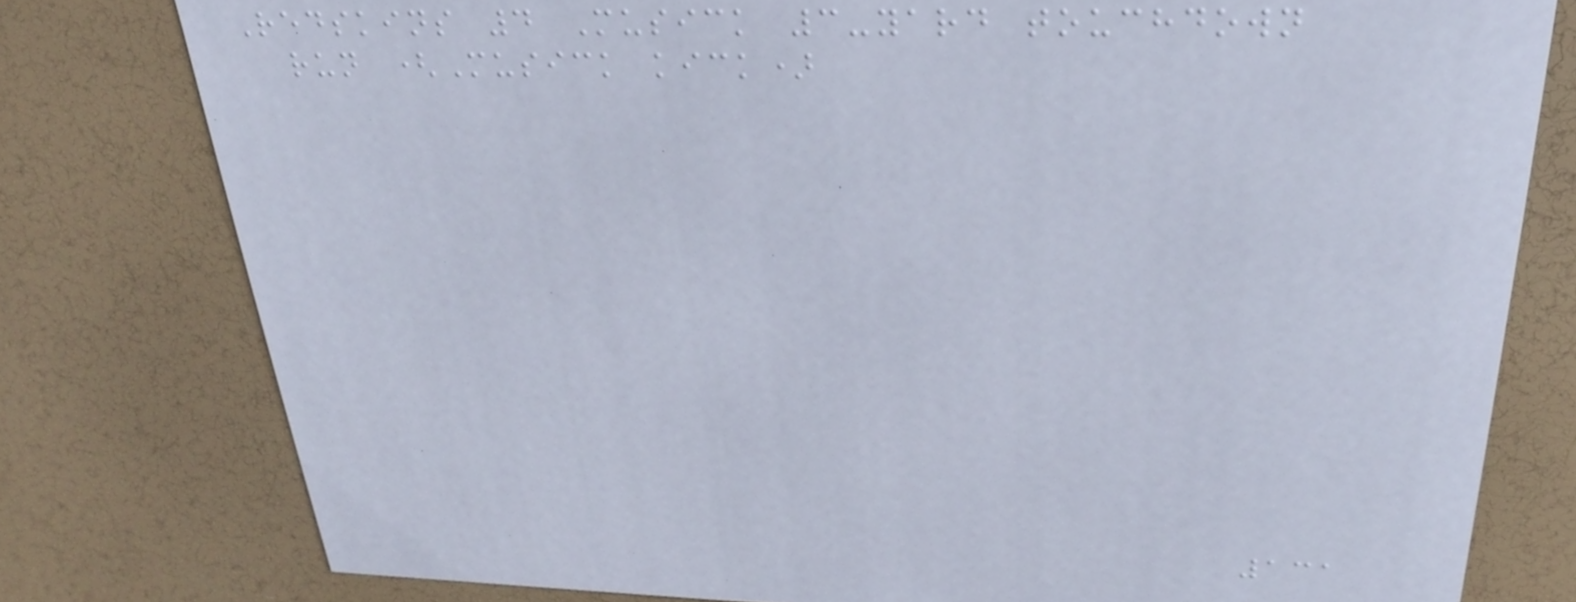Redskins 4 Musick 3-yard touchdown
run (Musick kick)
131
